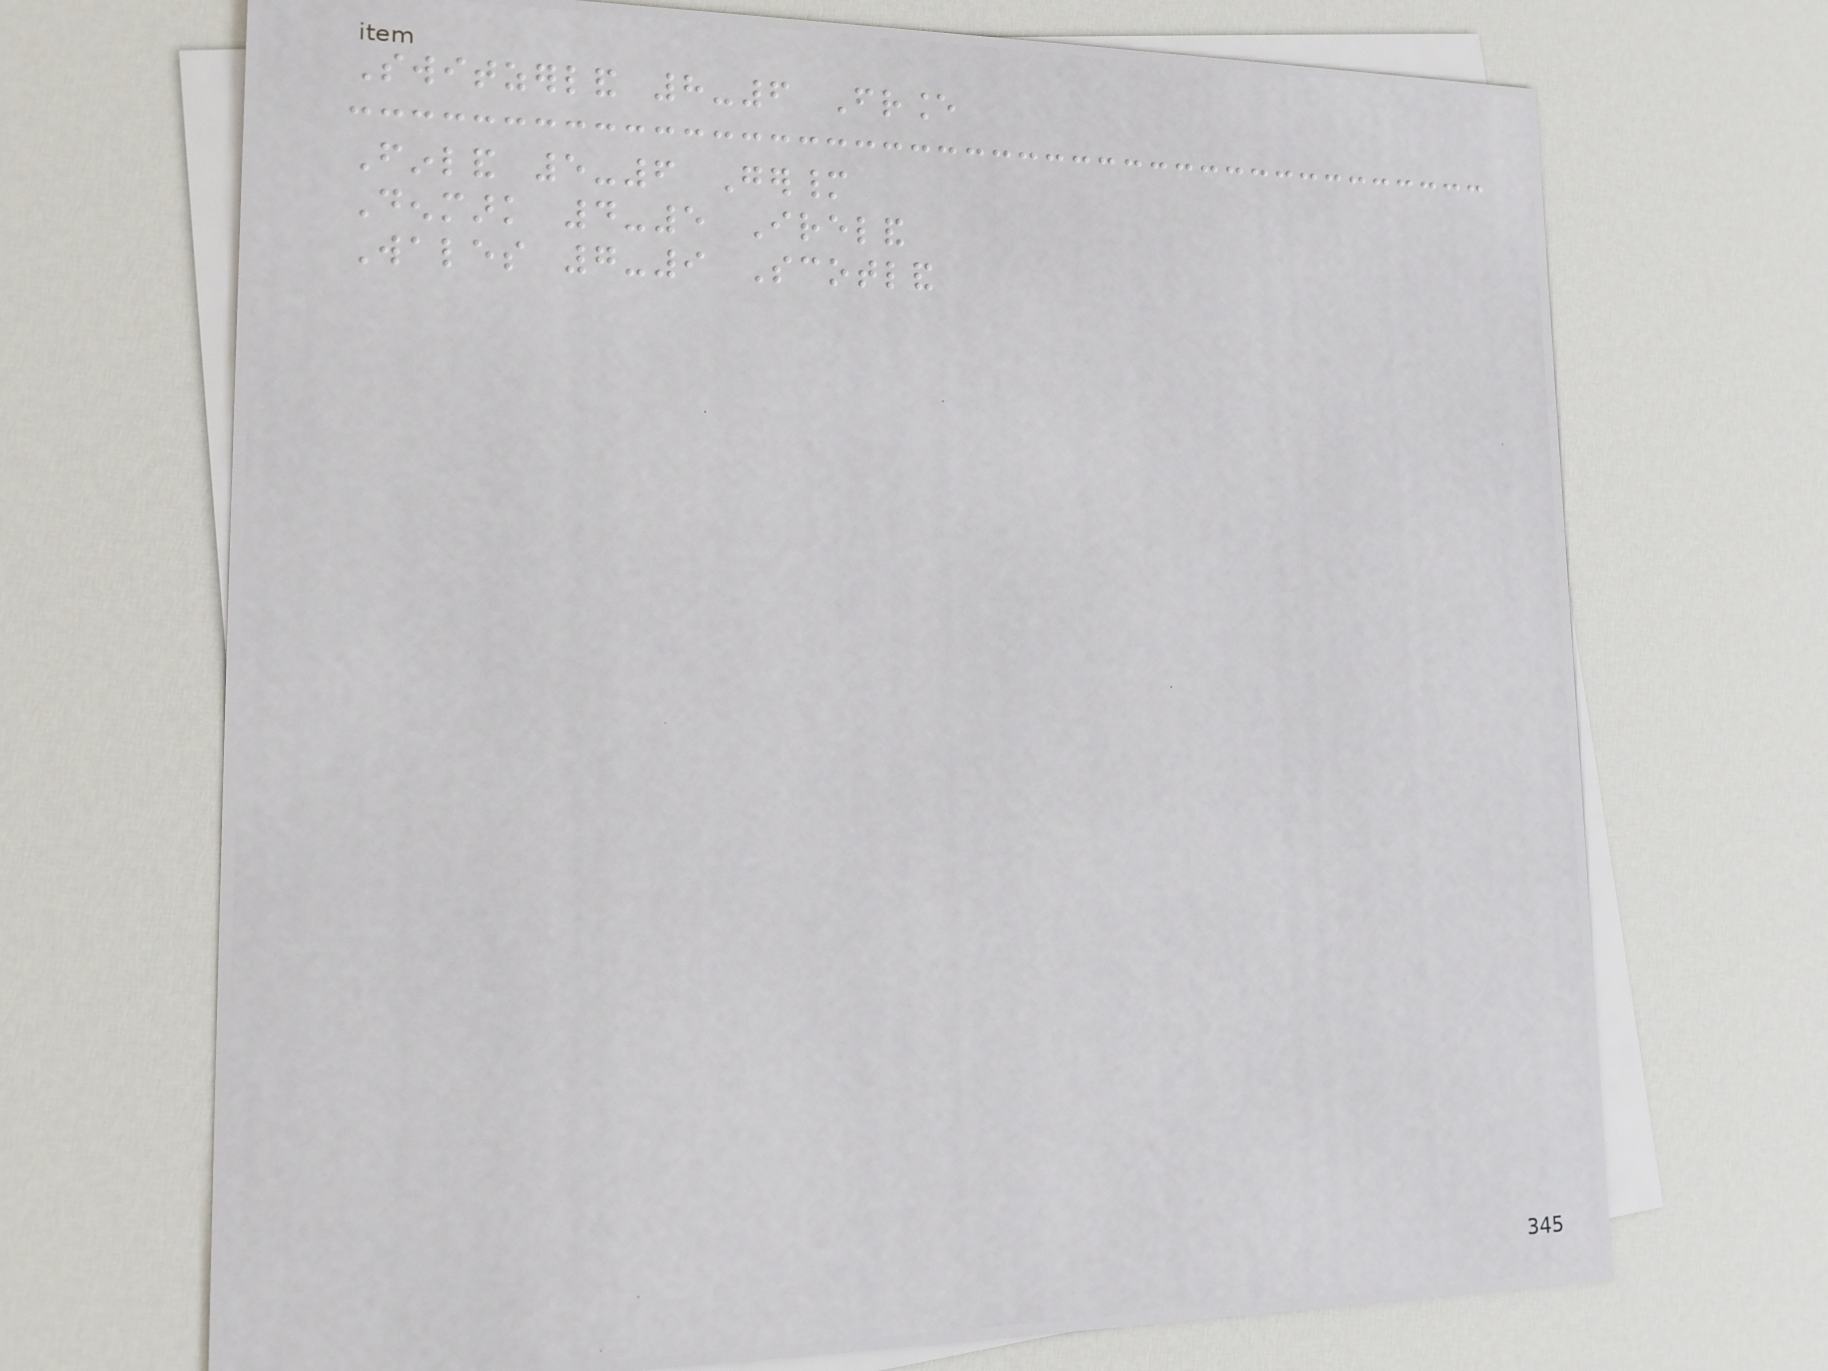Switzerland 8-6 France
Finland 5-6 Germany
Denmark 4-5 Ireland
Wales 7-9 Scotland
